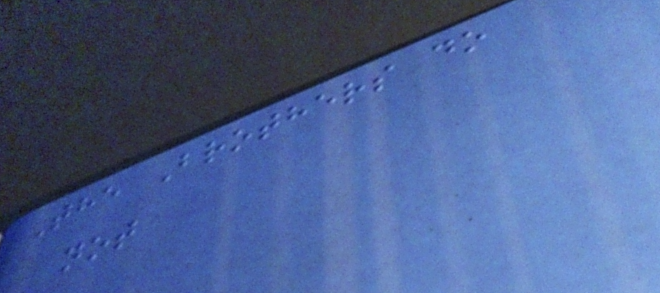The Brothers do
not
